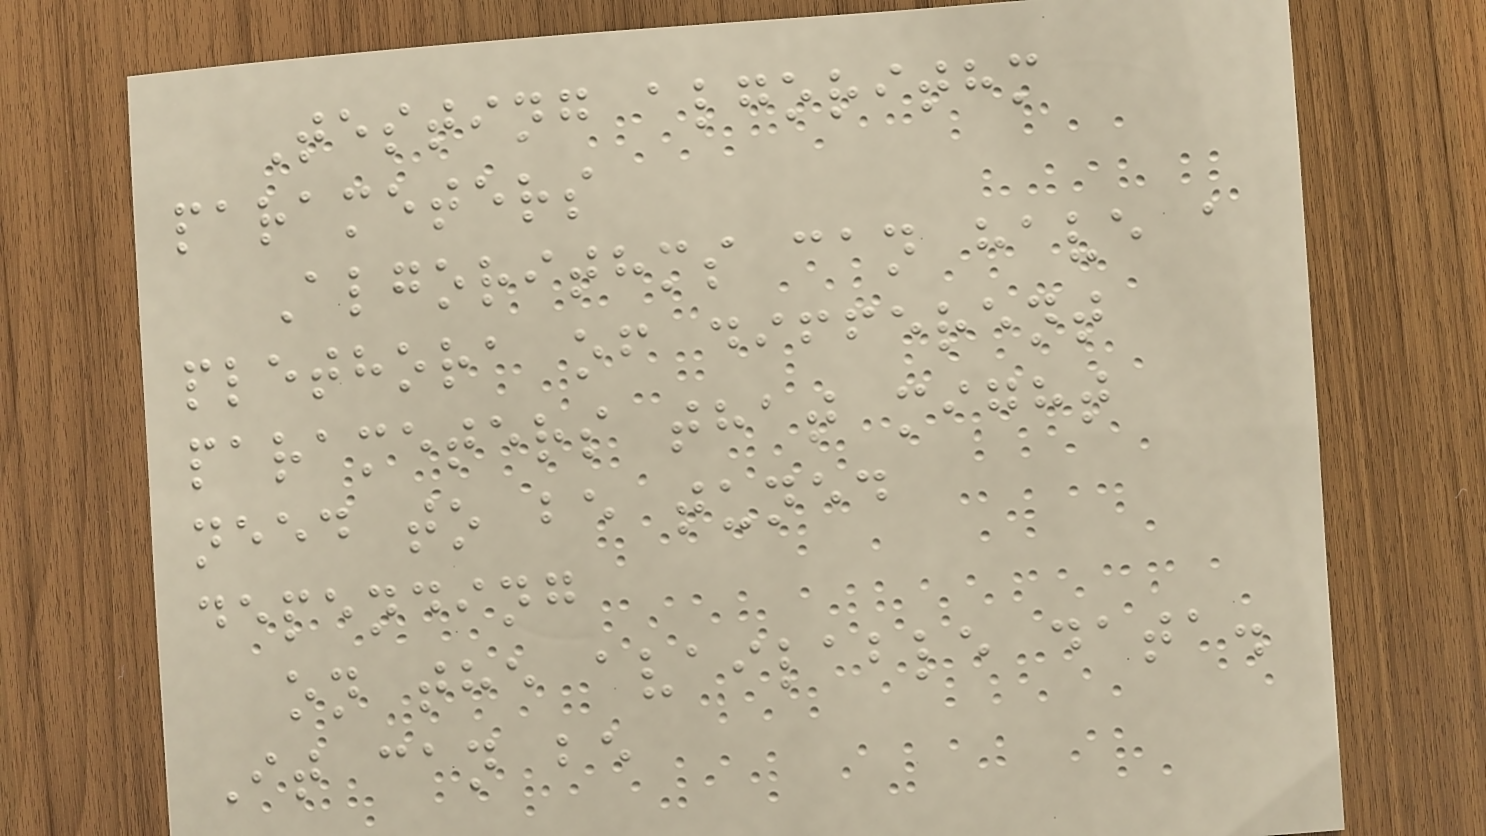Testing algorithm
parameters
Algorithms can have a
plethora of different
parameters that might
need to be tuned
depending
on the available data.
It can be
